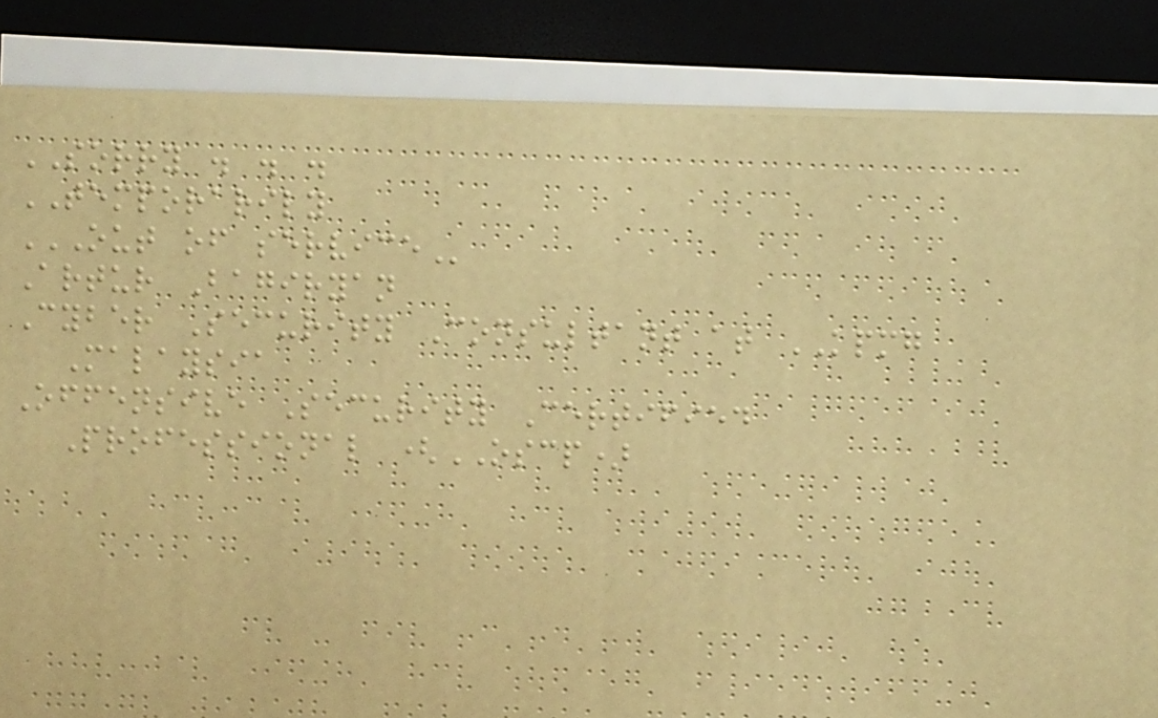SORRY . . .
TEMPORARILY
OUT OF SERVICE
Artur Bagiryan
Cyber Security Consultant at KPMG
Malaysia
Offensive Security Certified
Professional (OSCP)
